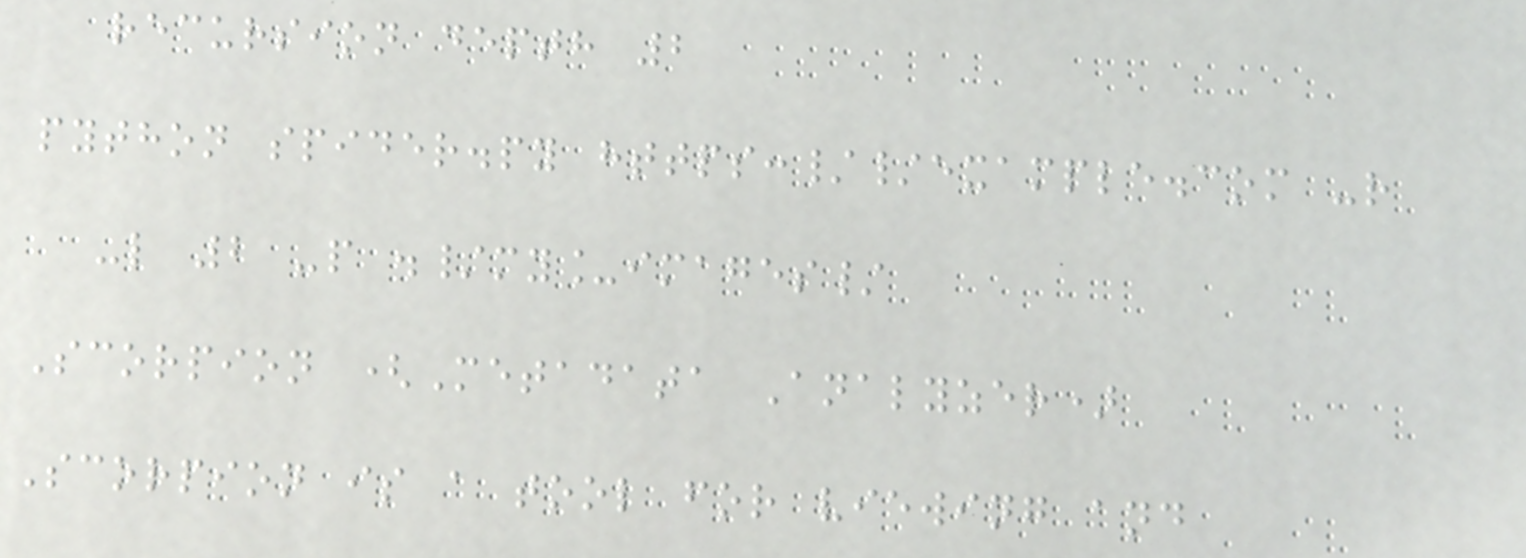recursion depth 2
python spider.py https://example.com -r
-l 2 -p ./my_images/
Scorpion (Metadata Analyzer)
Scorpion is a tool for viewing and
